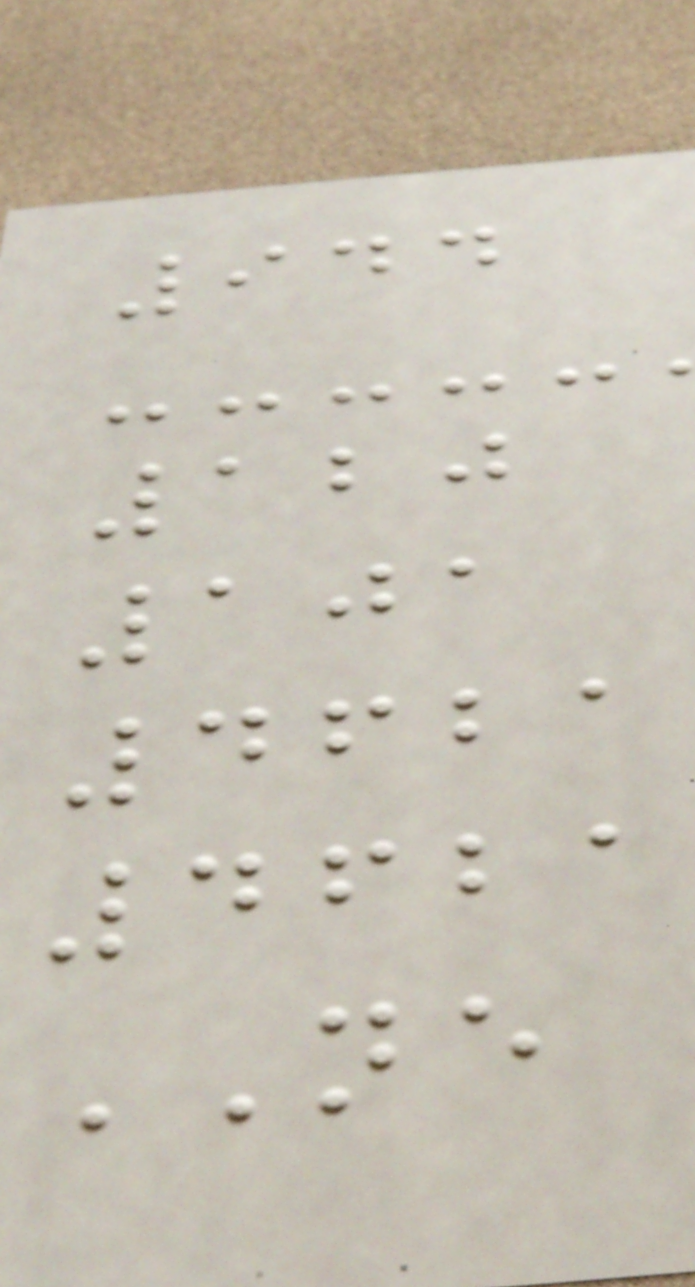944
120
101
4621
4621
NE
